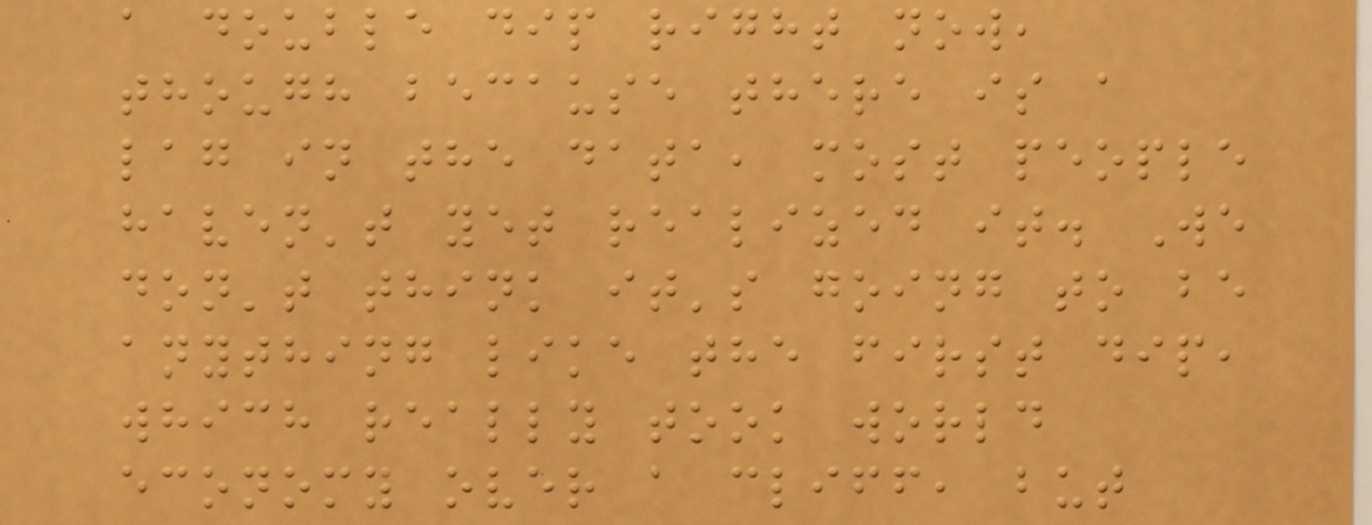a double dip right now,
though because there is a
lag in the data, most people
haven't yet realized it. We
don't think it's going to be
anything like the first dip,
which really took world
economy over a cliff, but
